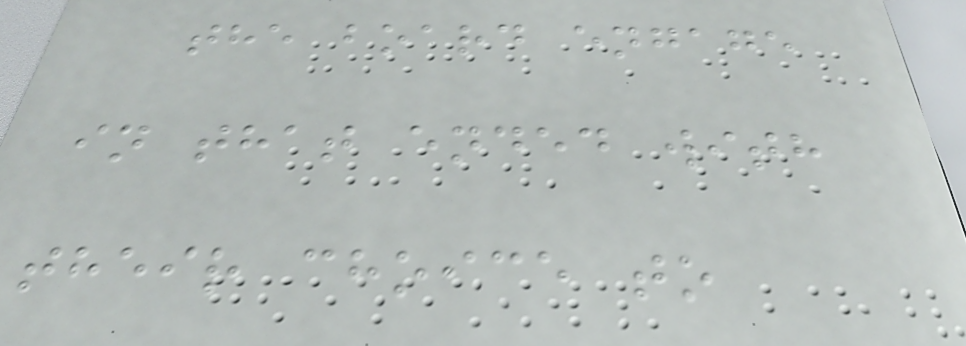the board engage
in that ended with
their choice to
